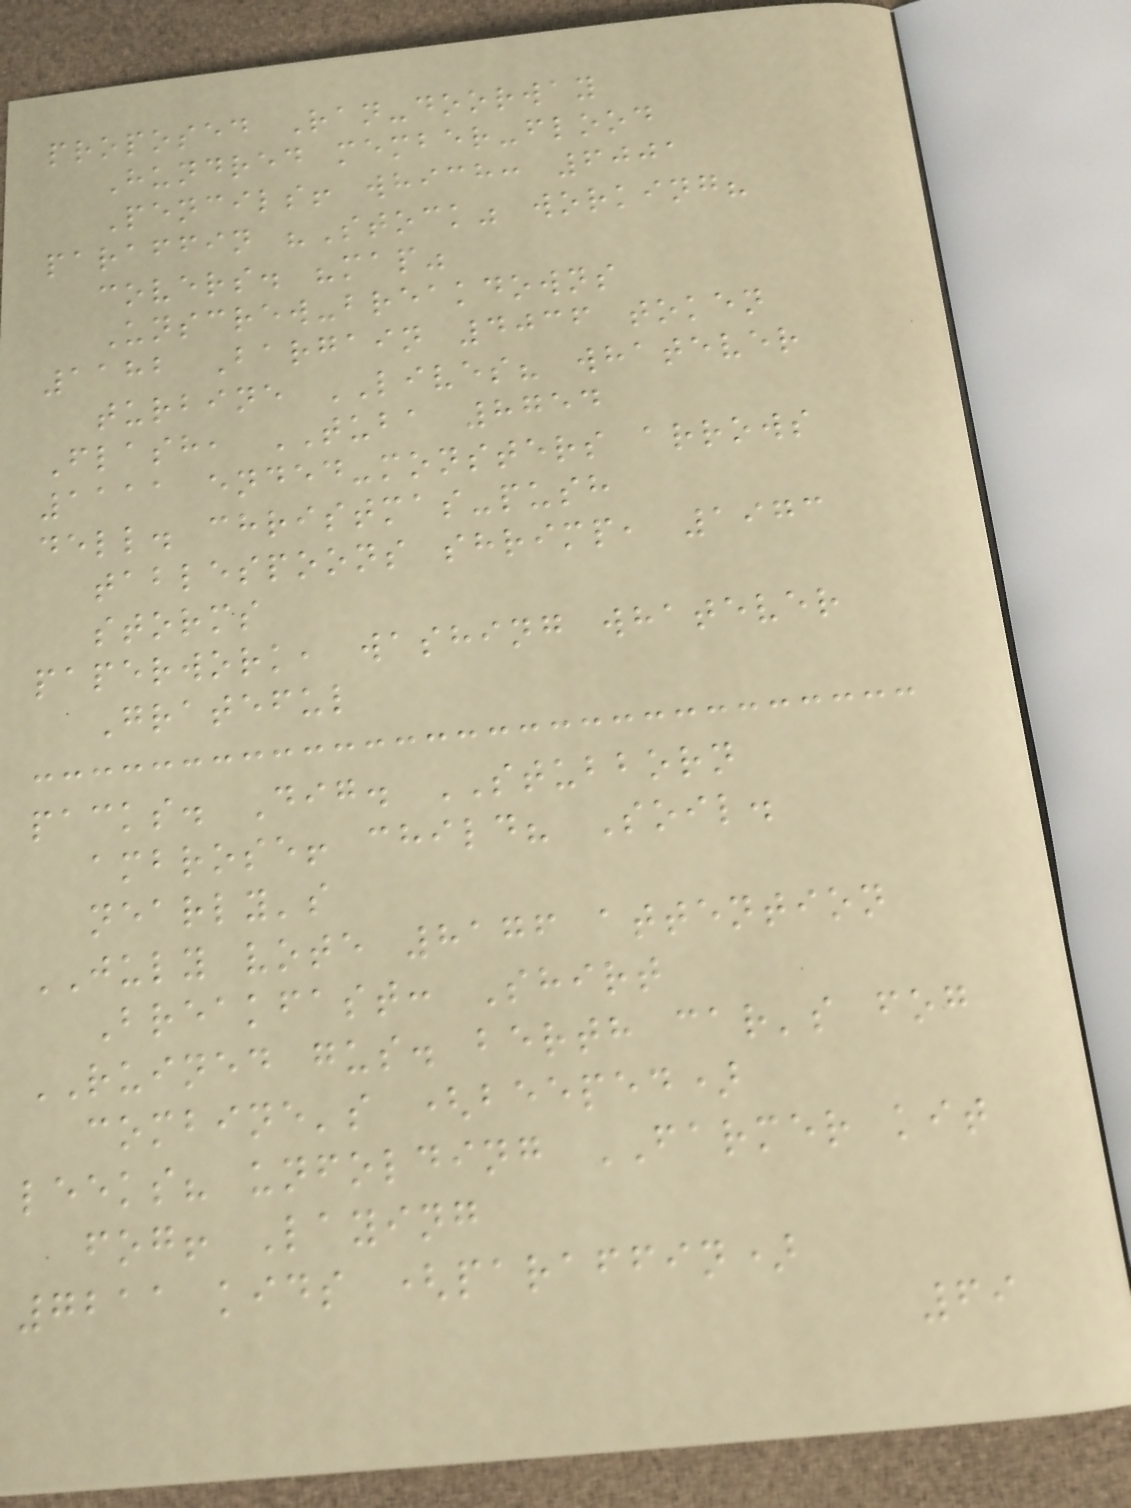proposed Ran-doorway
Hundred member-flood
Pencils! which: 6001
paraffin "Stock" working?
covers. "map"
Unscrew-breakdowns
1182 Bargain 4036 token
turbine LIVES? whatever
Flash, TUBA 8754
1111 ended-monsters arrows
dell. christmas-push
tablespoons shrimp, 1973
storms
paperwork, washing whatever
Grateful
packs. Dig. STUBBORN
ambrose! child? Soil.
nearly's
JULY vote 8176 attention
Breakfast: Shirt
RUINED gus. berth car's fog
combine's (beeped)
leeks? unfolding FARMER kit
fog! Laying
7211 kids (paraffin)
69
